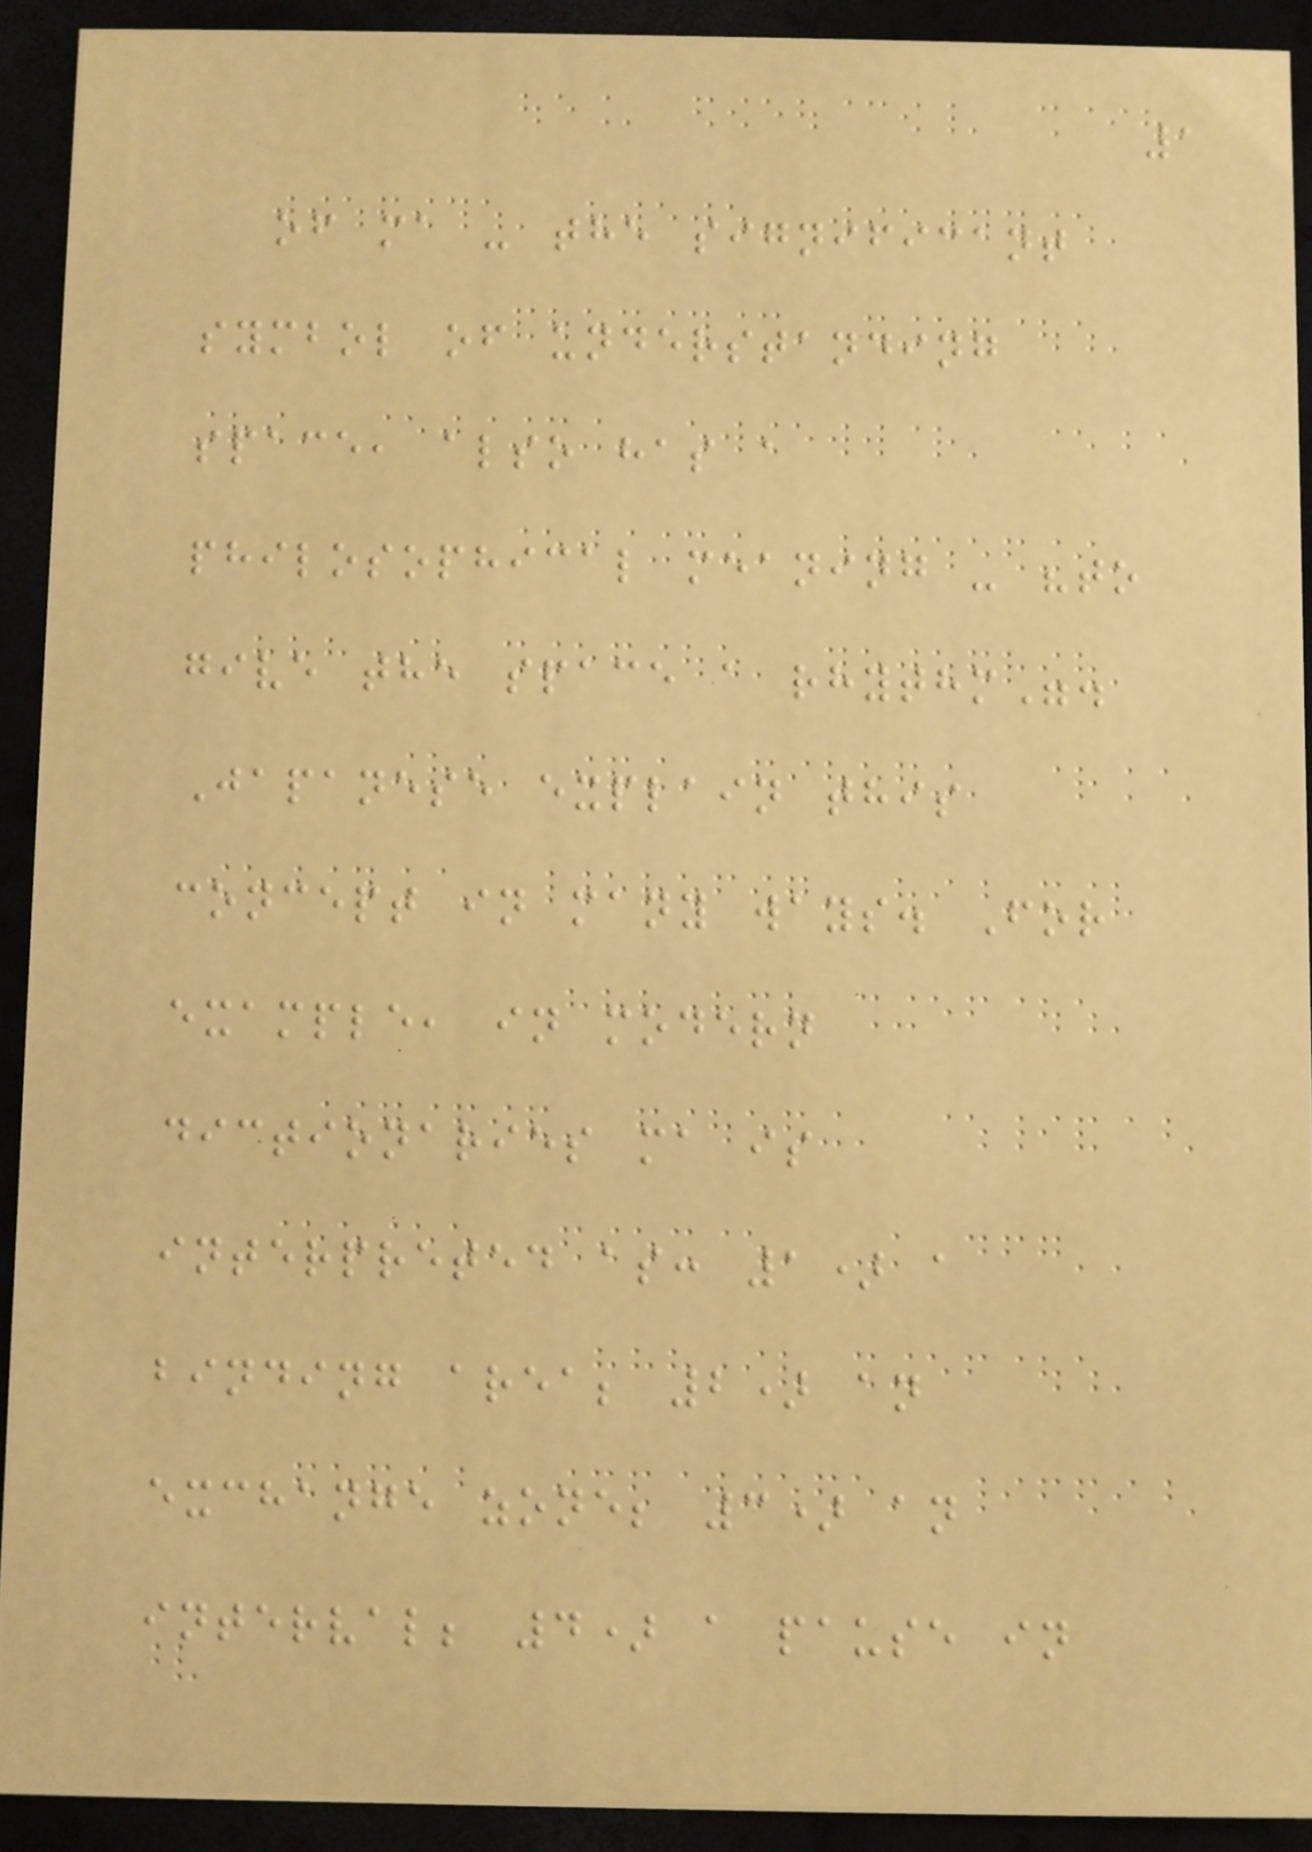1
of ma - the significant
symbol of understanding
space, also has a
philosophical meaning - "to
give the space a rhythm".
Japanese explain this
concept in many ways. For
example, in modern
dictionaries ma is
interpreted as: 1) a
binding area; 2) an
exchange zone; 3) an
interval; 4) a pause in
